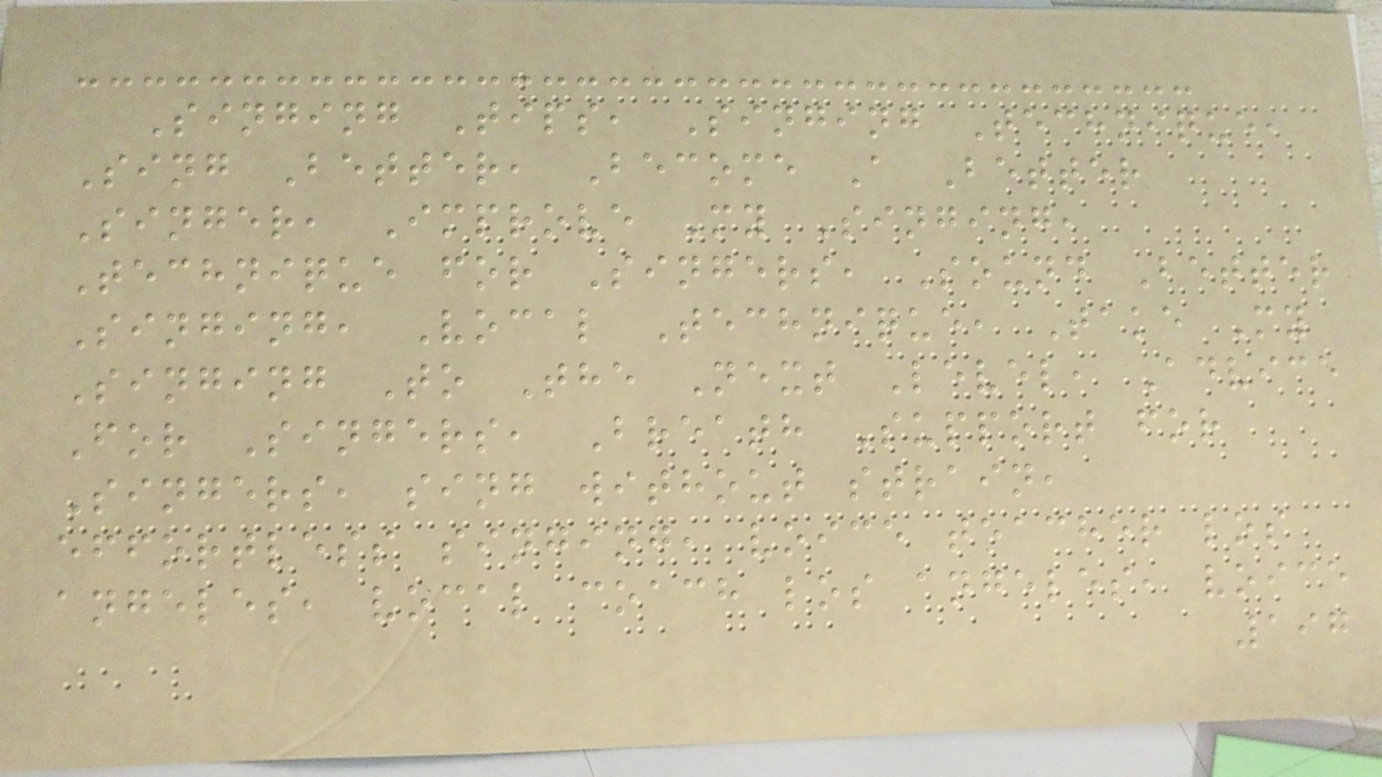Singing Tips, Singing Technique,
Sing Better, Become A Better
Singer, Improve My Singing,
Technique for Singers, Sound Better
Singing, Vocal Technique, Take My
Singing To The Next Level, Advice
For Singers, Breath Support for
Singers, sing without strain,
effortless singing, voice teacher los
angeles, vocal coach los angeles, voice
197
